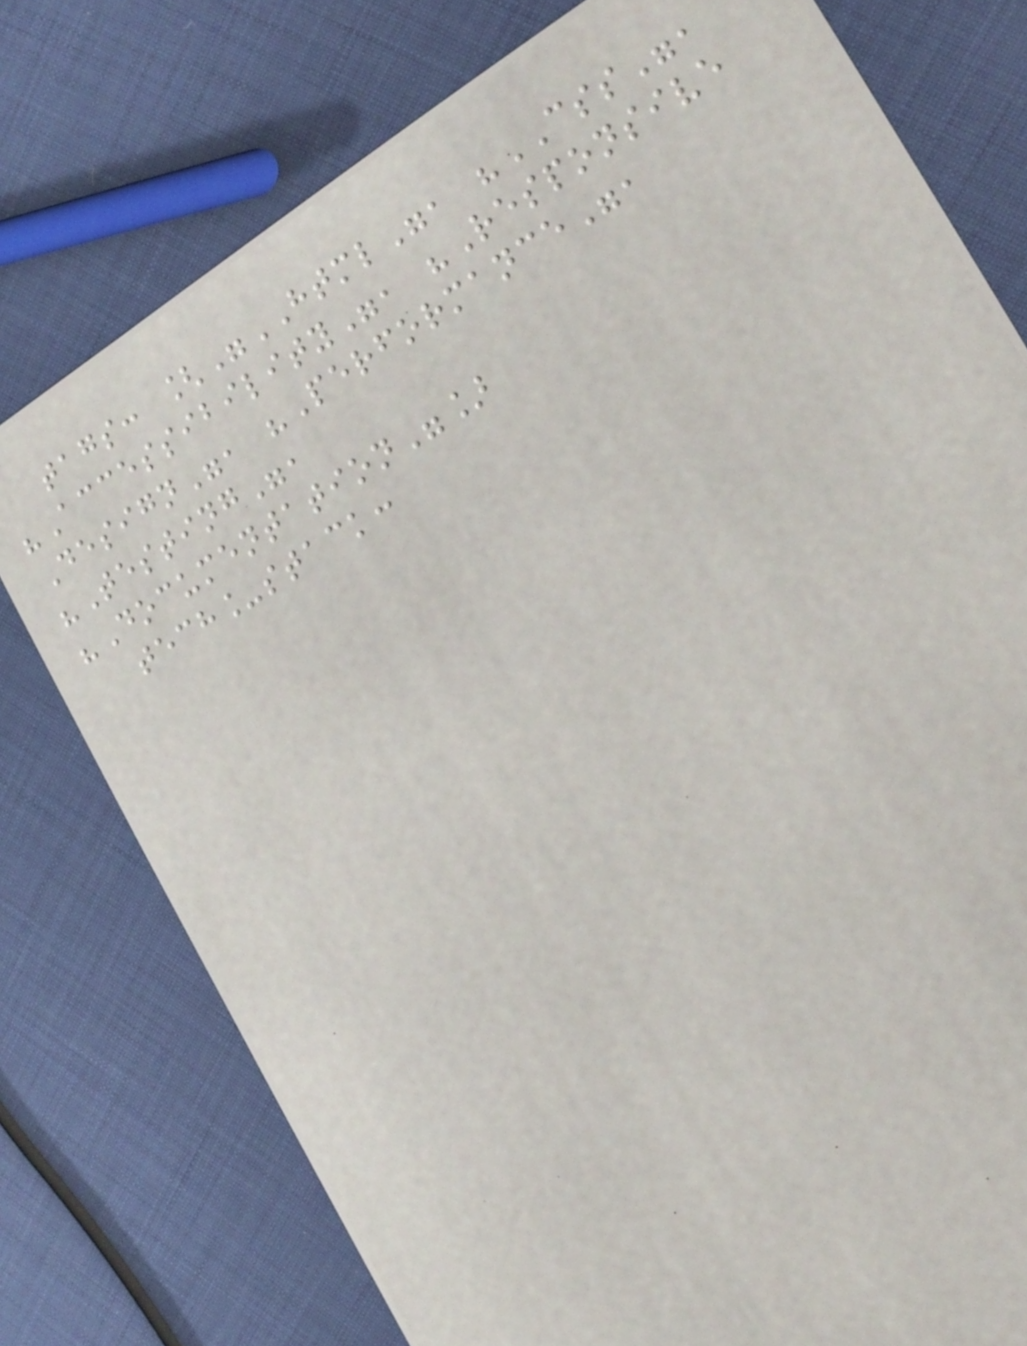tags: ["HTML", "CSS",
"Accessibility", "Responsive
Design", "Performance",
"Testing",
"Documentation"]
tech_stack:
